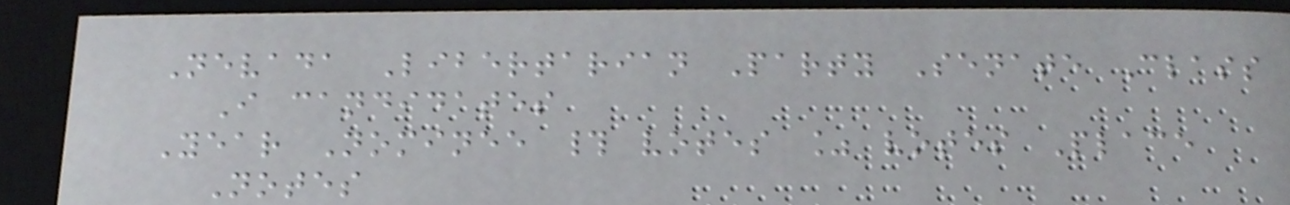Nevada Libertarian Party Senate Class
I candidates
Year Nominee # votes % votes Place
Notes
